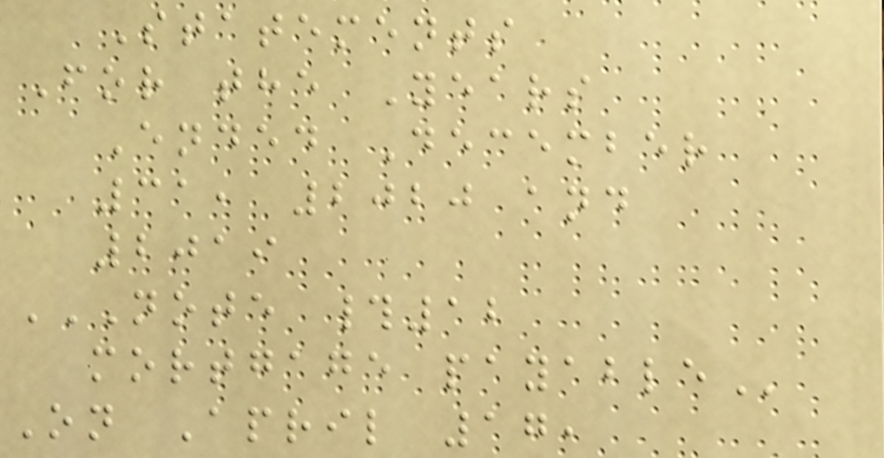Statements
For the Years
Ended December
31, 2020 and
2019
NOTE #12
MORTGAGE PAYABLE
On April 17,
